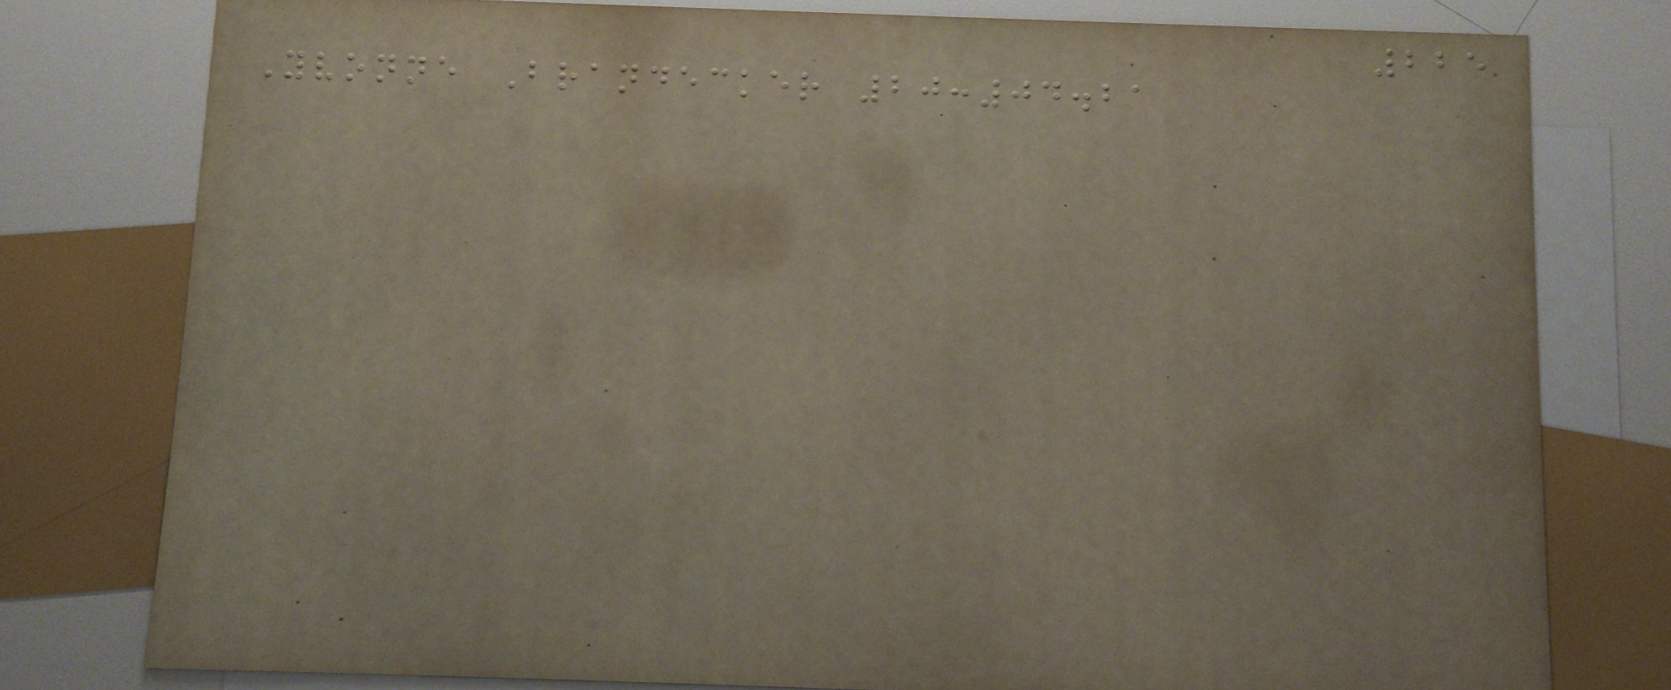225
Yvonne Brandecker 20:04.21
